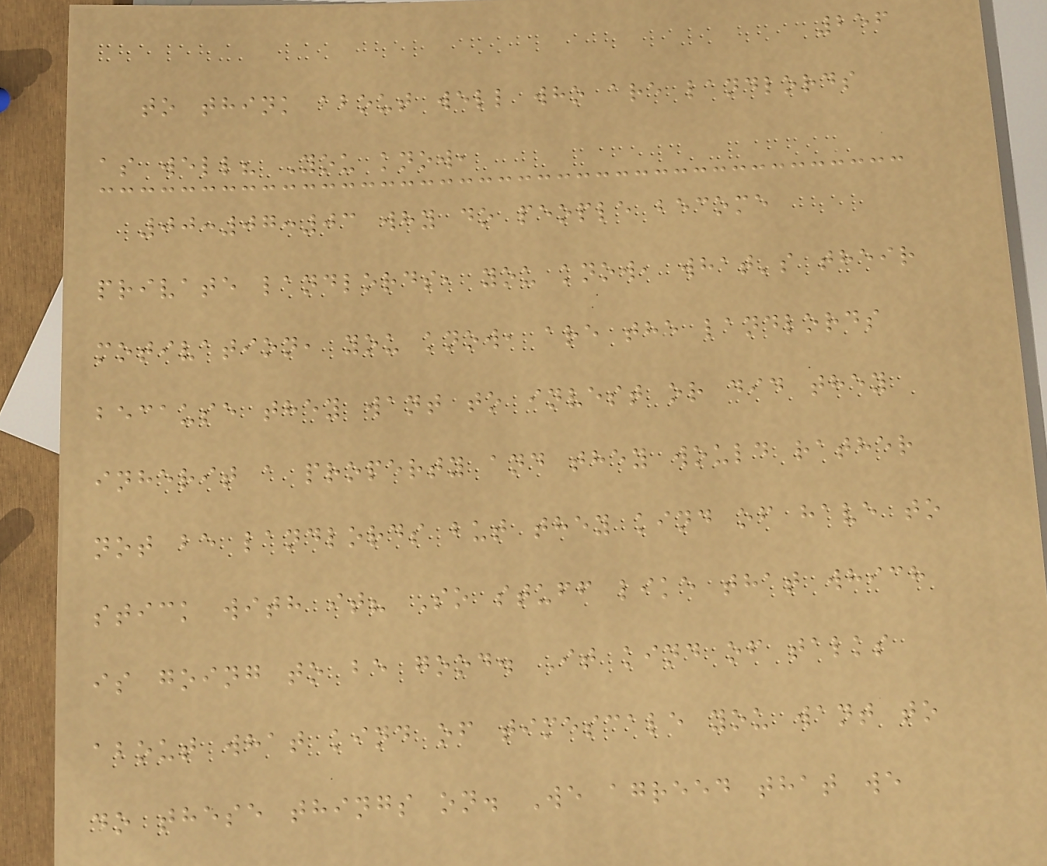256
to think about well who are landlords
as well? You know,
00:07:03 why do people become
private landlords, you know, what's their
motivation, you know, are the landlords
because they want to invest or did they
inherit a property and they would rather
not be landlords but they kind of have to
stick with it? So stuff like that which
is going to be good. It kind of talks
about what kind of timescale you want to
do these things on. We agreed that we
